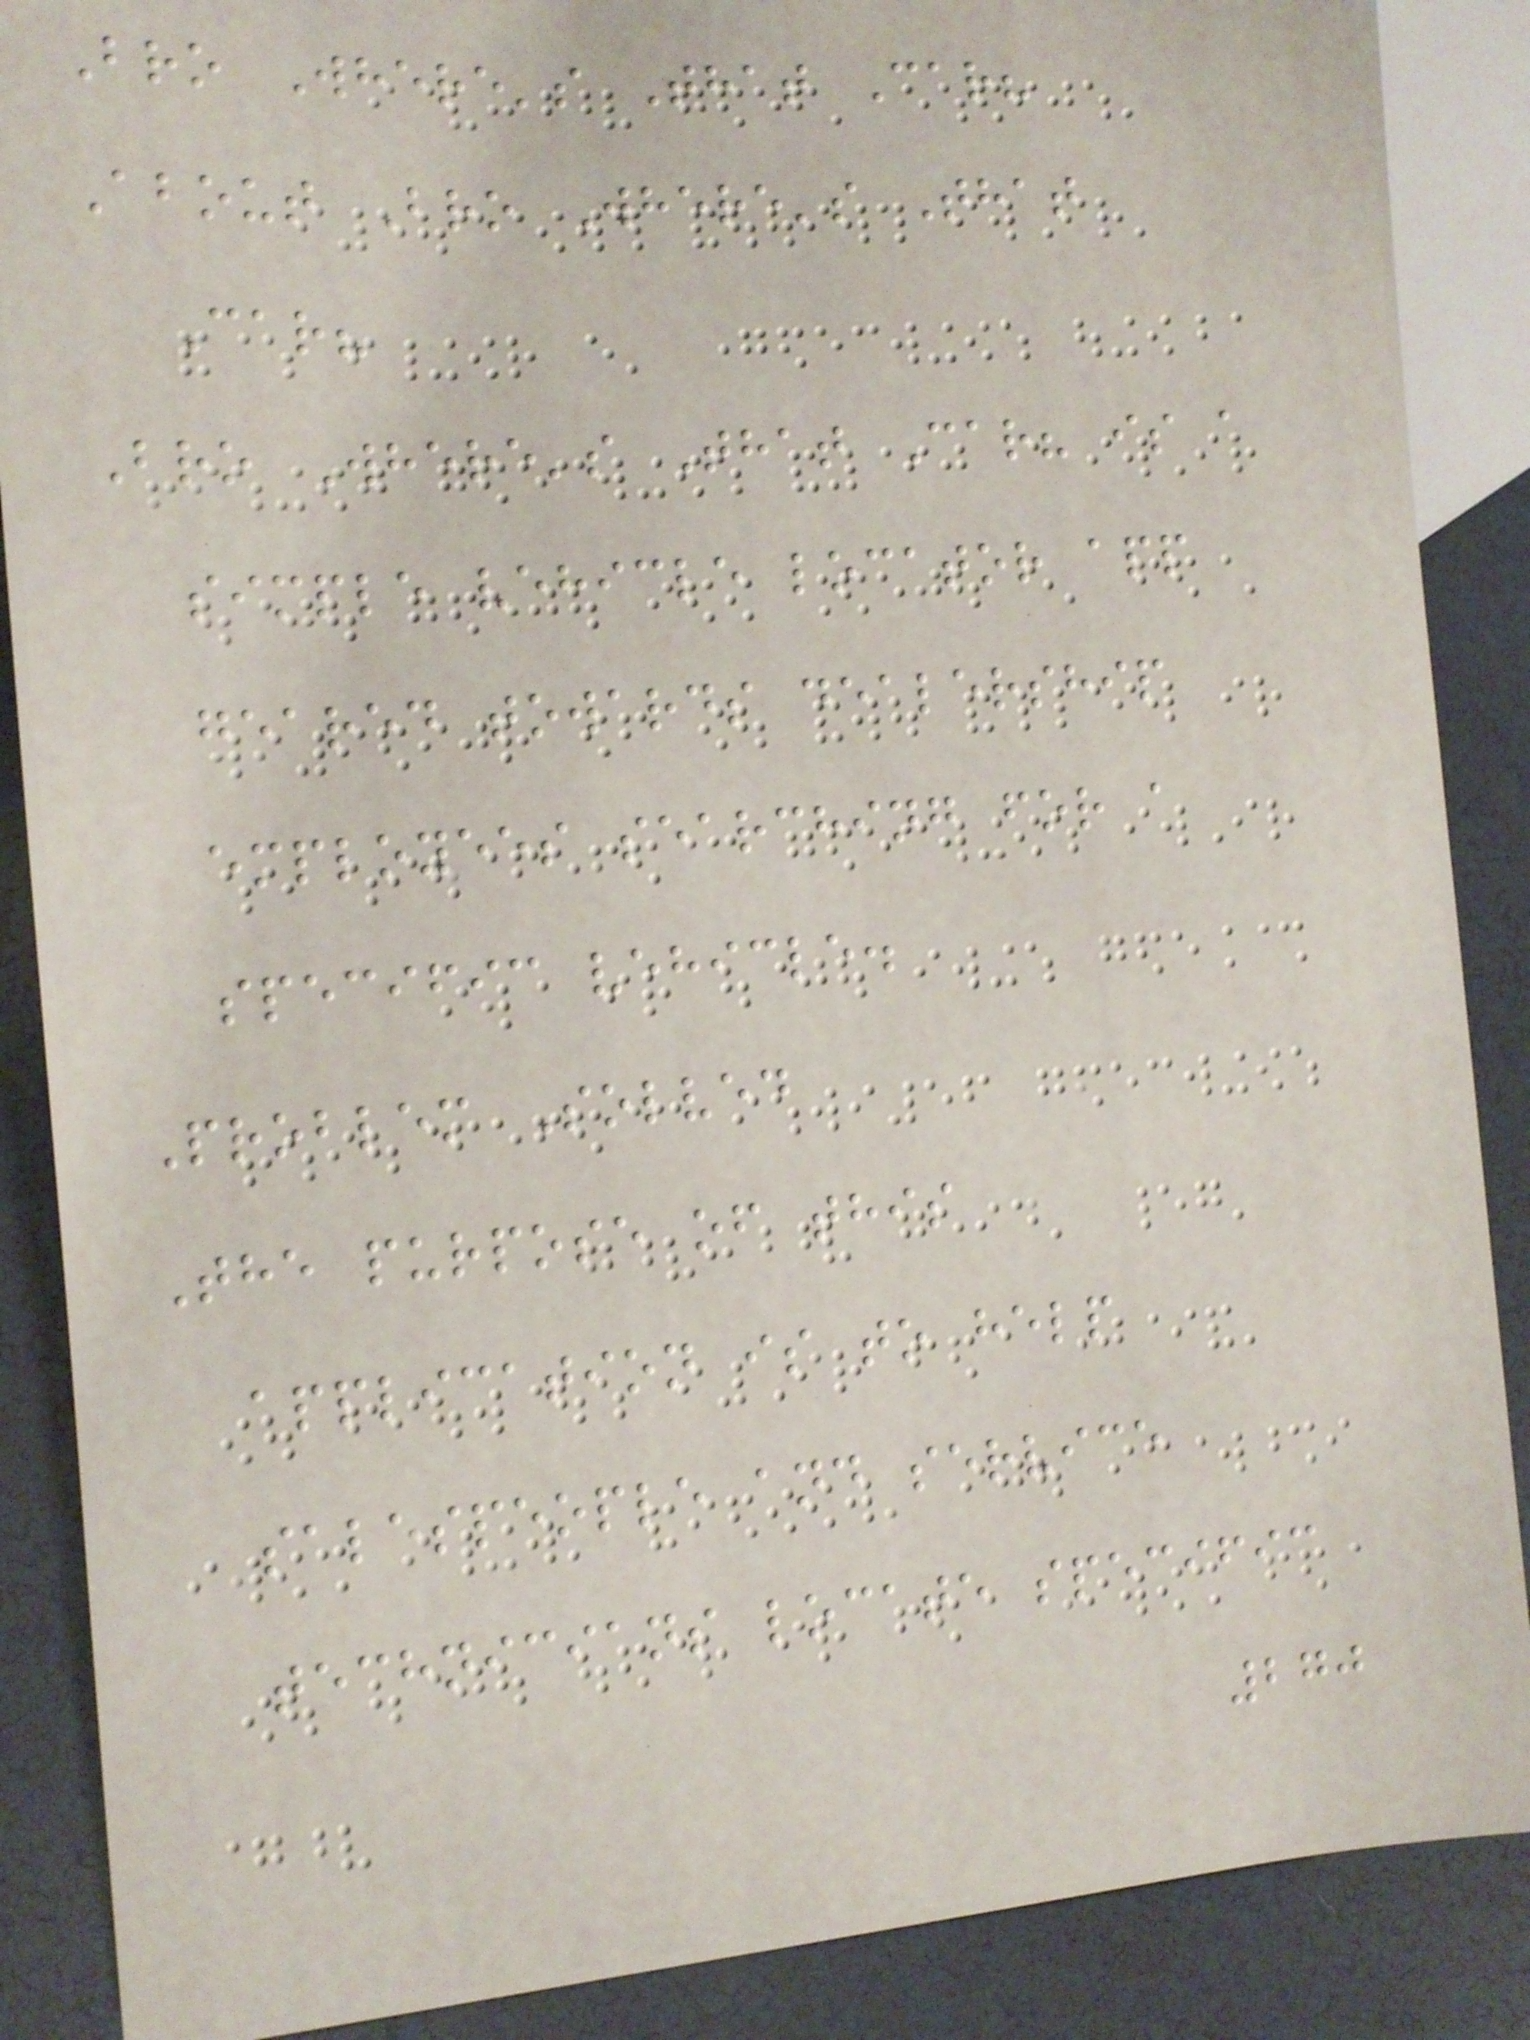Bro Where's That Car?
About Bro Where's That
Car?
Bro Where's That Car? is a
simple vehicle locator app
geared towards dealership
employees searching for a
specific vehicle.
Problem Solved
The purpose of this
application is to help
salespeople and service
technicians locate specific
270
